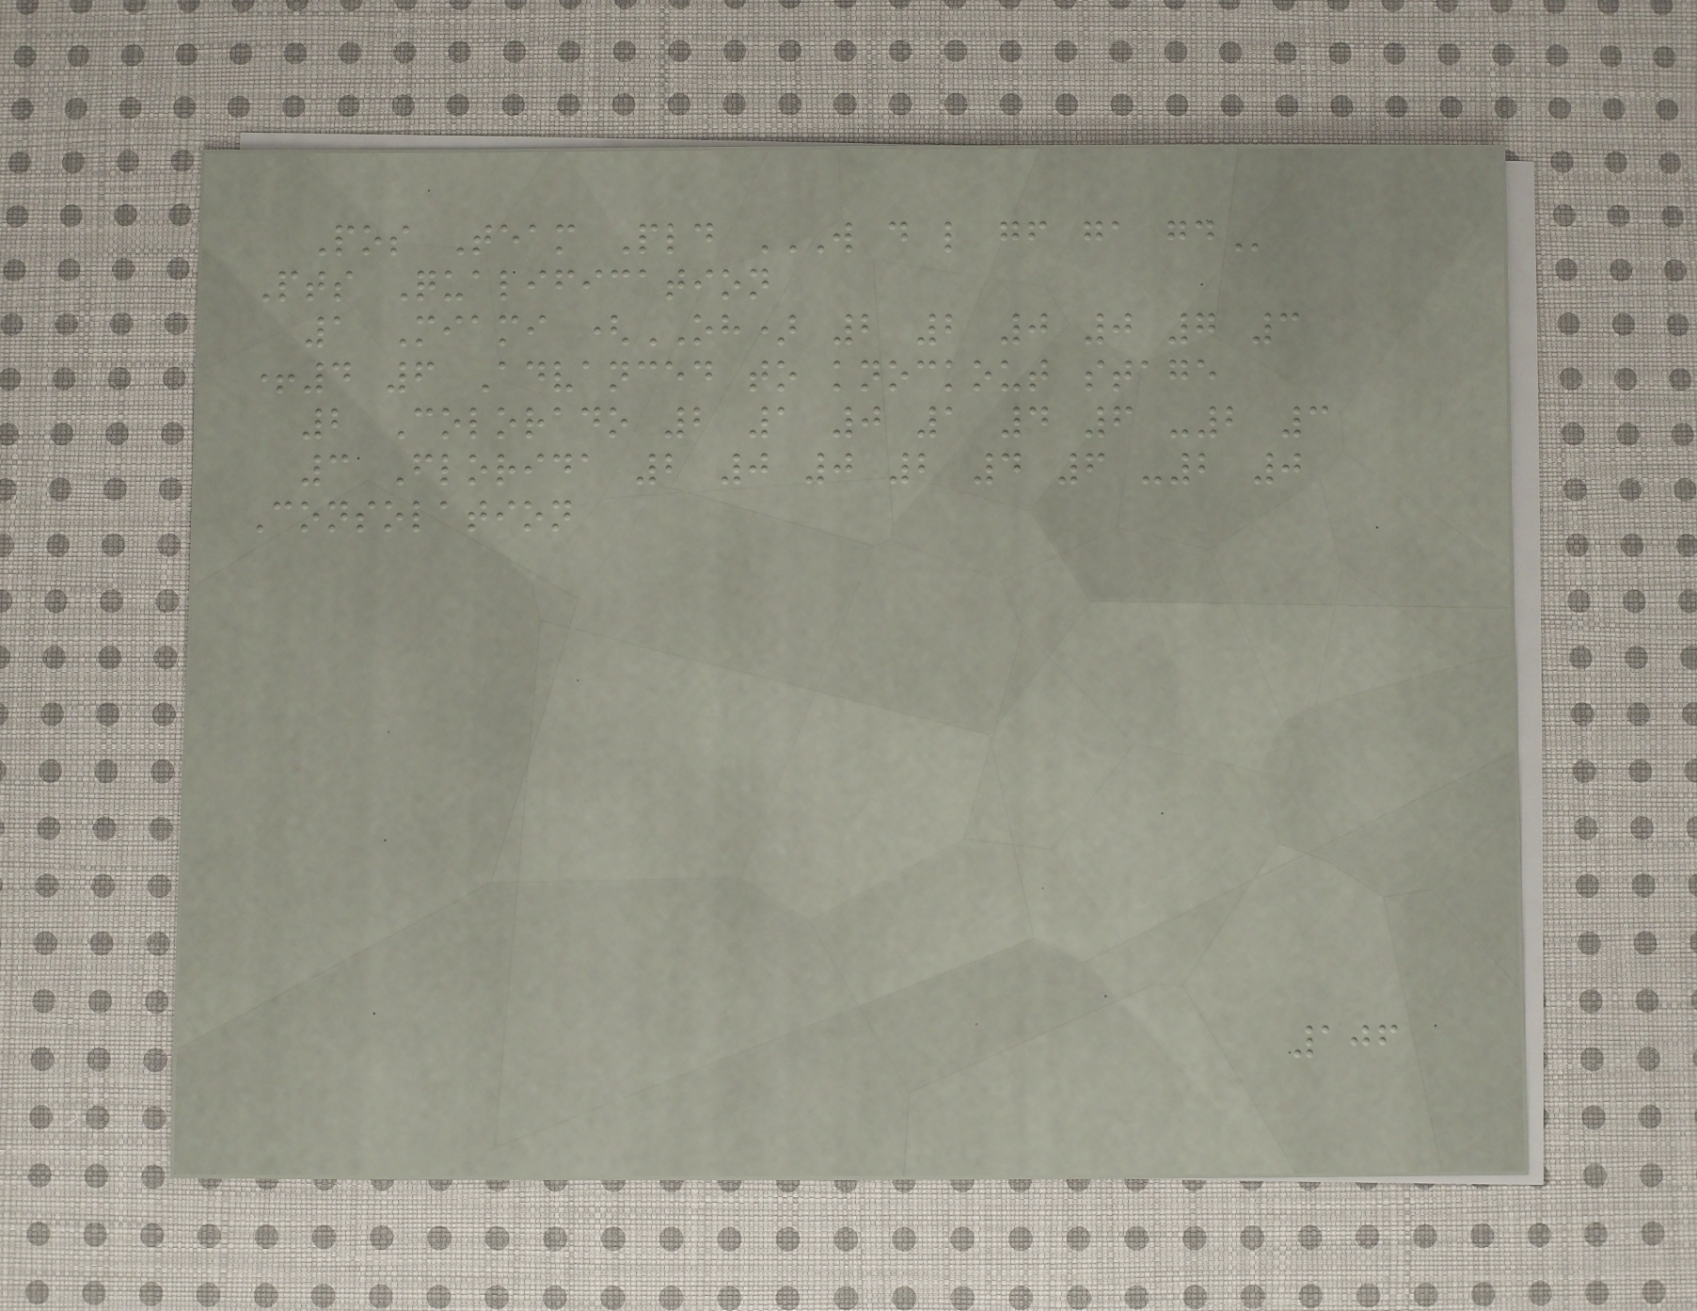Pos Team Pld W D L GF GA GD
Pts Qualification
1 Miami (OH) 2 2 0 0 7 3
+4 6 Advanced to knockout stage
2 Colorado 2 1 0 1 4 6 -2 3
3 Florida 2 0 0 2 4 6 -2 0
Consolation
106
